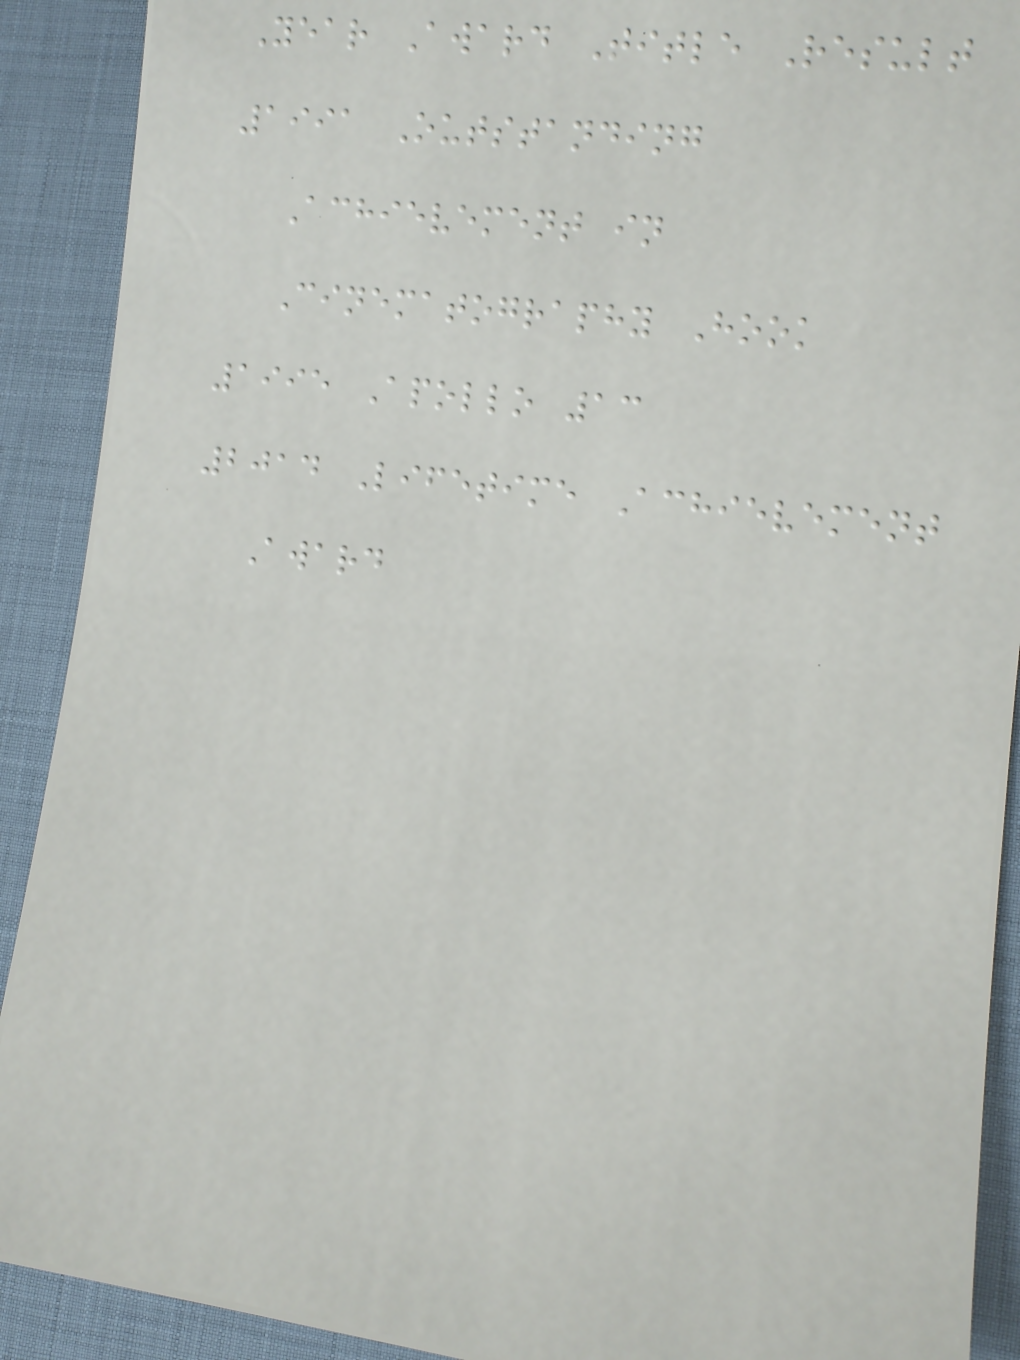Year Award Title Result
1991 Outstanding
Achievement in
Cinematography Hook
1995 Apollo 13
2014 Lifetime Achievement
Award
